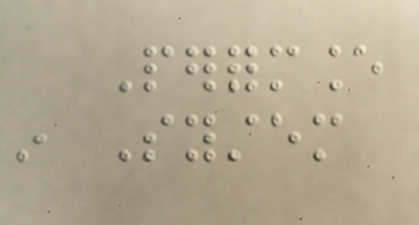Performance
in System
